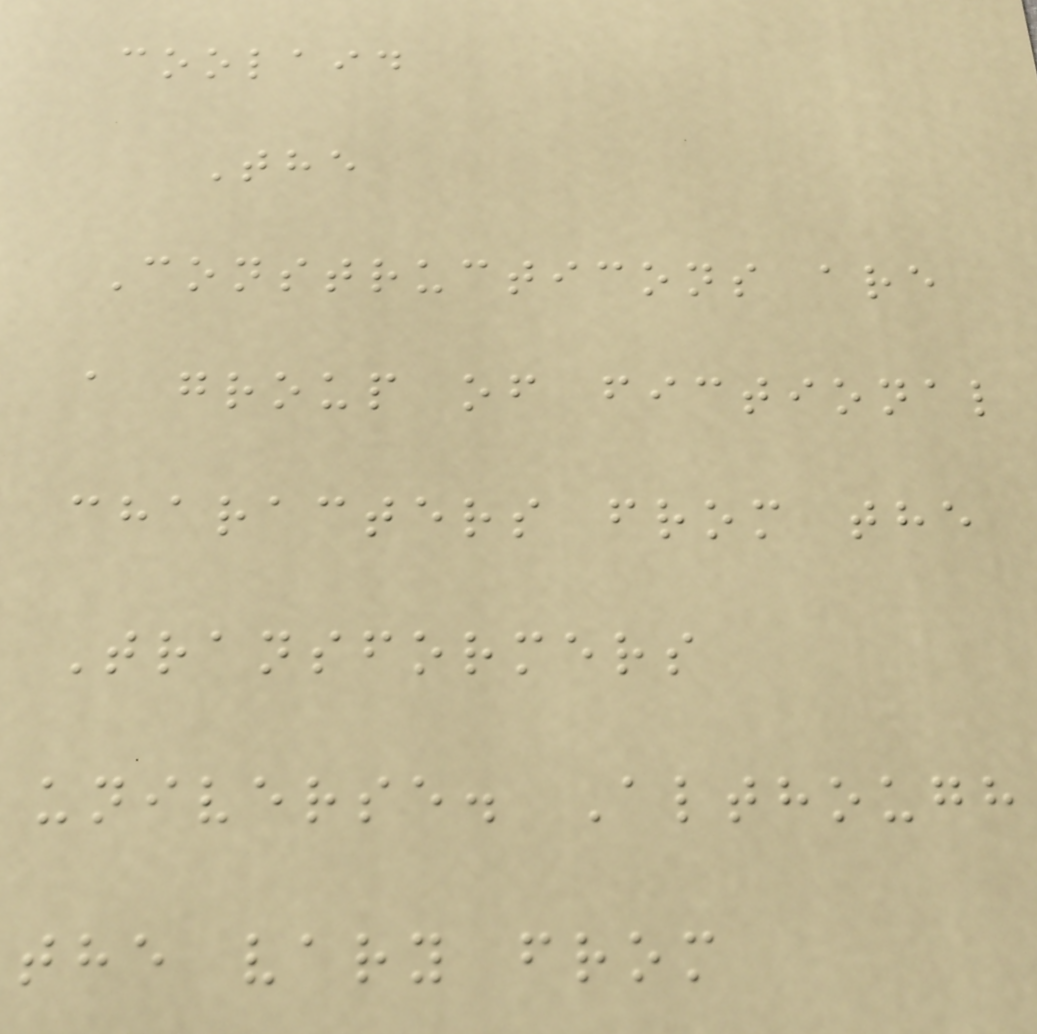coolaid
The
Constructicons are
a group of fictional
characters from the
Transformers
universe. Although
the vary from
